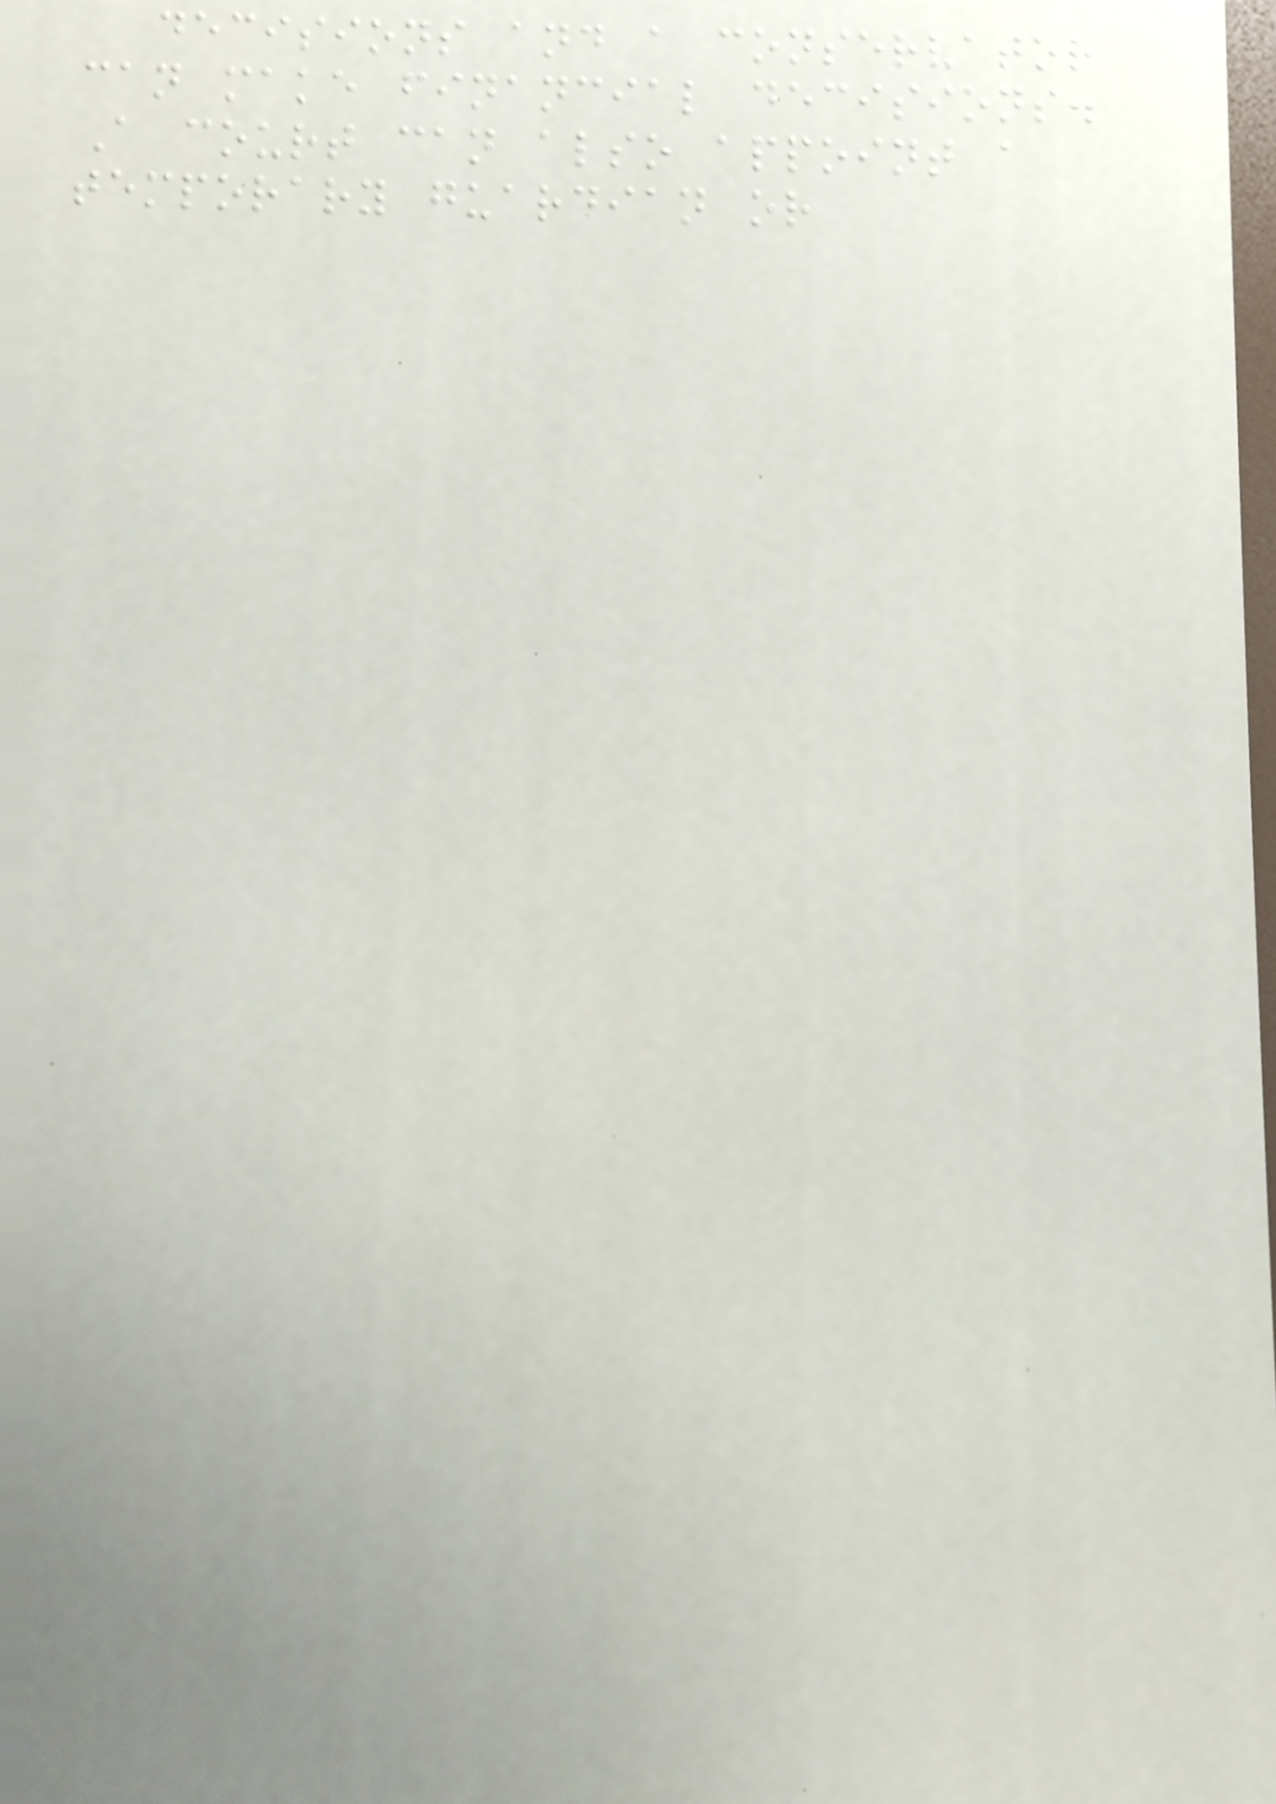decisions and a conservator
can make financial decisions.
A court can also appoint a
temporary guardian or
